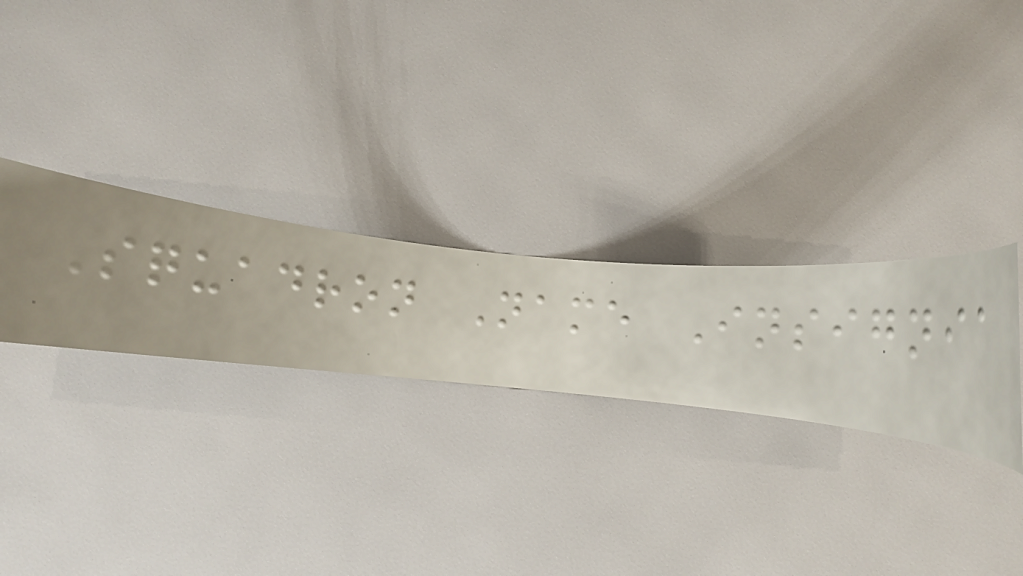Squadron Name Insignia
